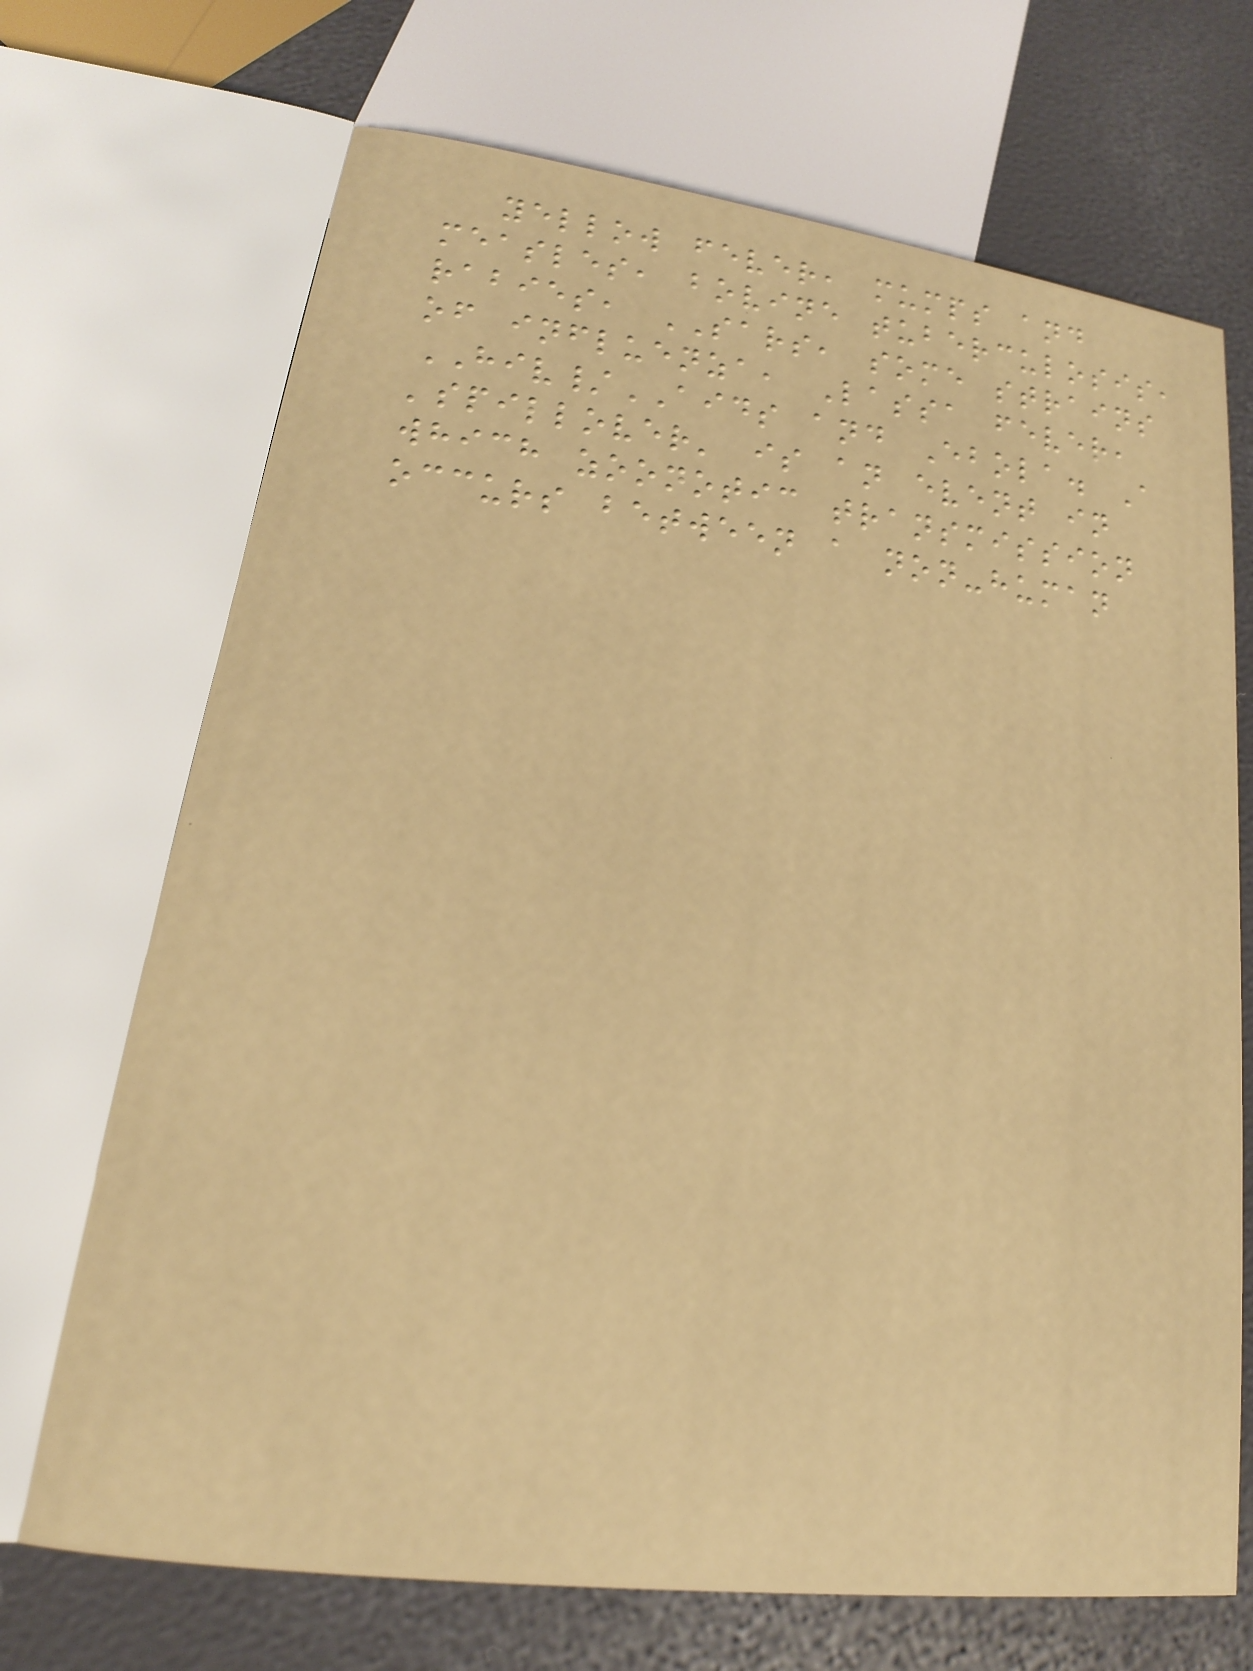yellow fever, mumps and
measles, bovine tuberculosis,
rabies, SARS, some strains
of influenza, Lassa fever,
HIV/AIDS and Ebola. A
'spillover' is an event in
which zoonotic transmission
occurs between a non-human
